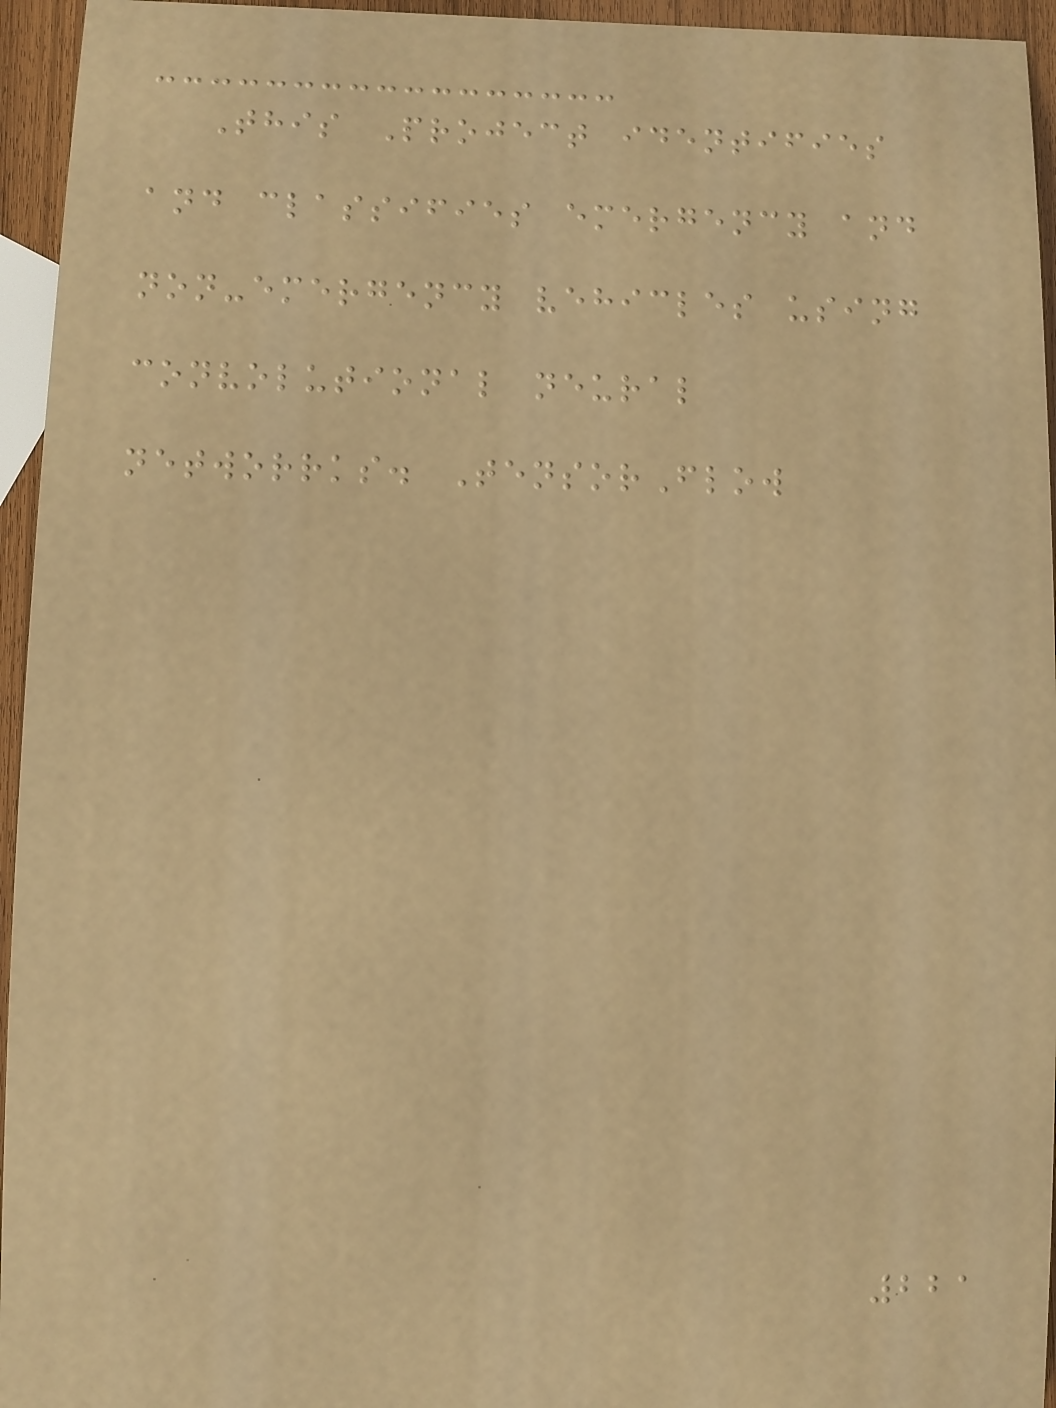This Project identifies
and classifies emergency and
non-emergency vehicles using
convolutional neural
networrks. TensorFlow
221
